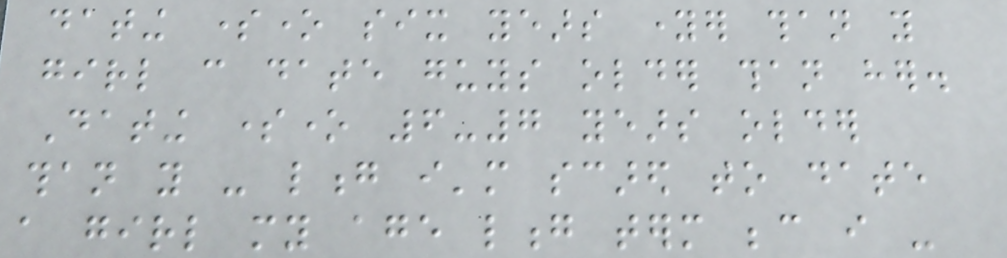dating someone six years younger than you
girl can date guys older than her.
Dating someone 6-7 years older
than you - long i'm scared to date
a girl my age long term because i -
